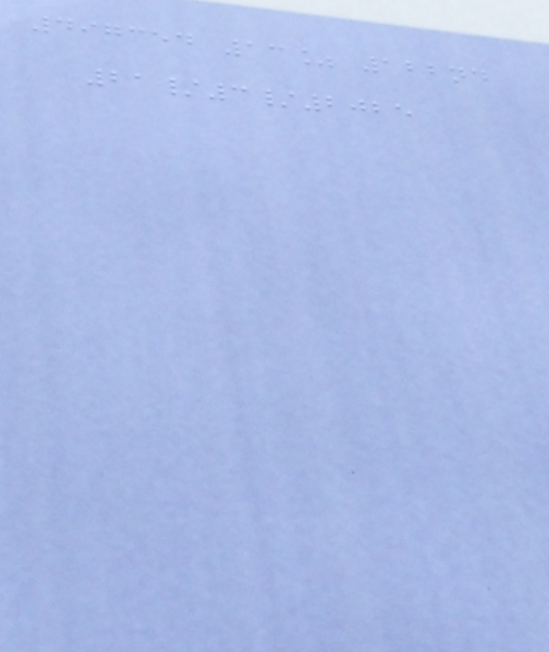497354 13% 122nd
21/3/2025
